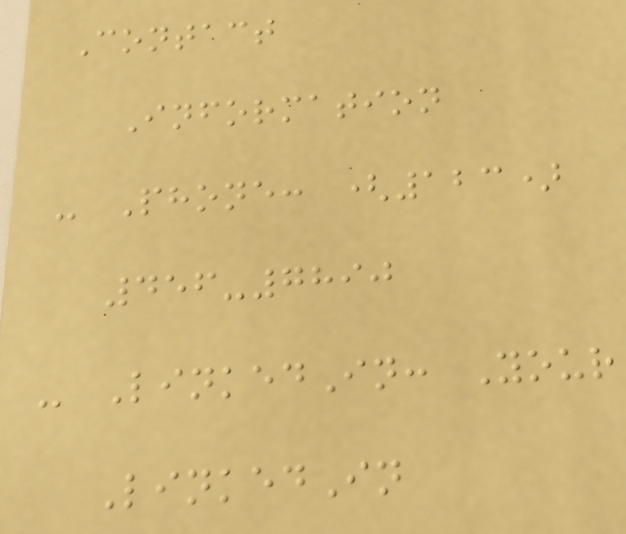Contact
Information
- Phone: (123)
456-7890
- LinkedIn: Your
LinkedIn
